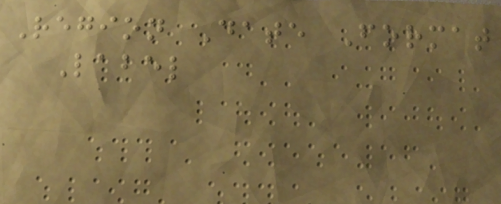Region Date Format
Label
